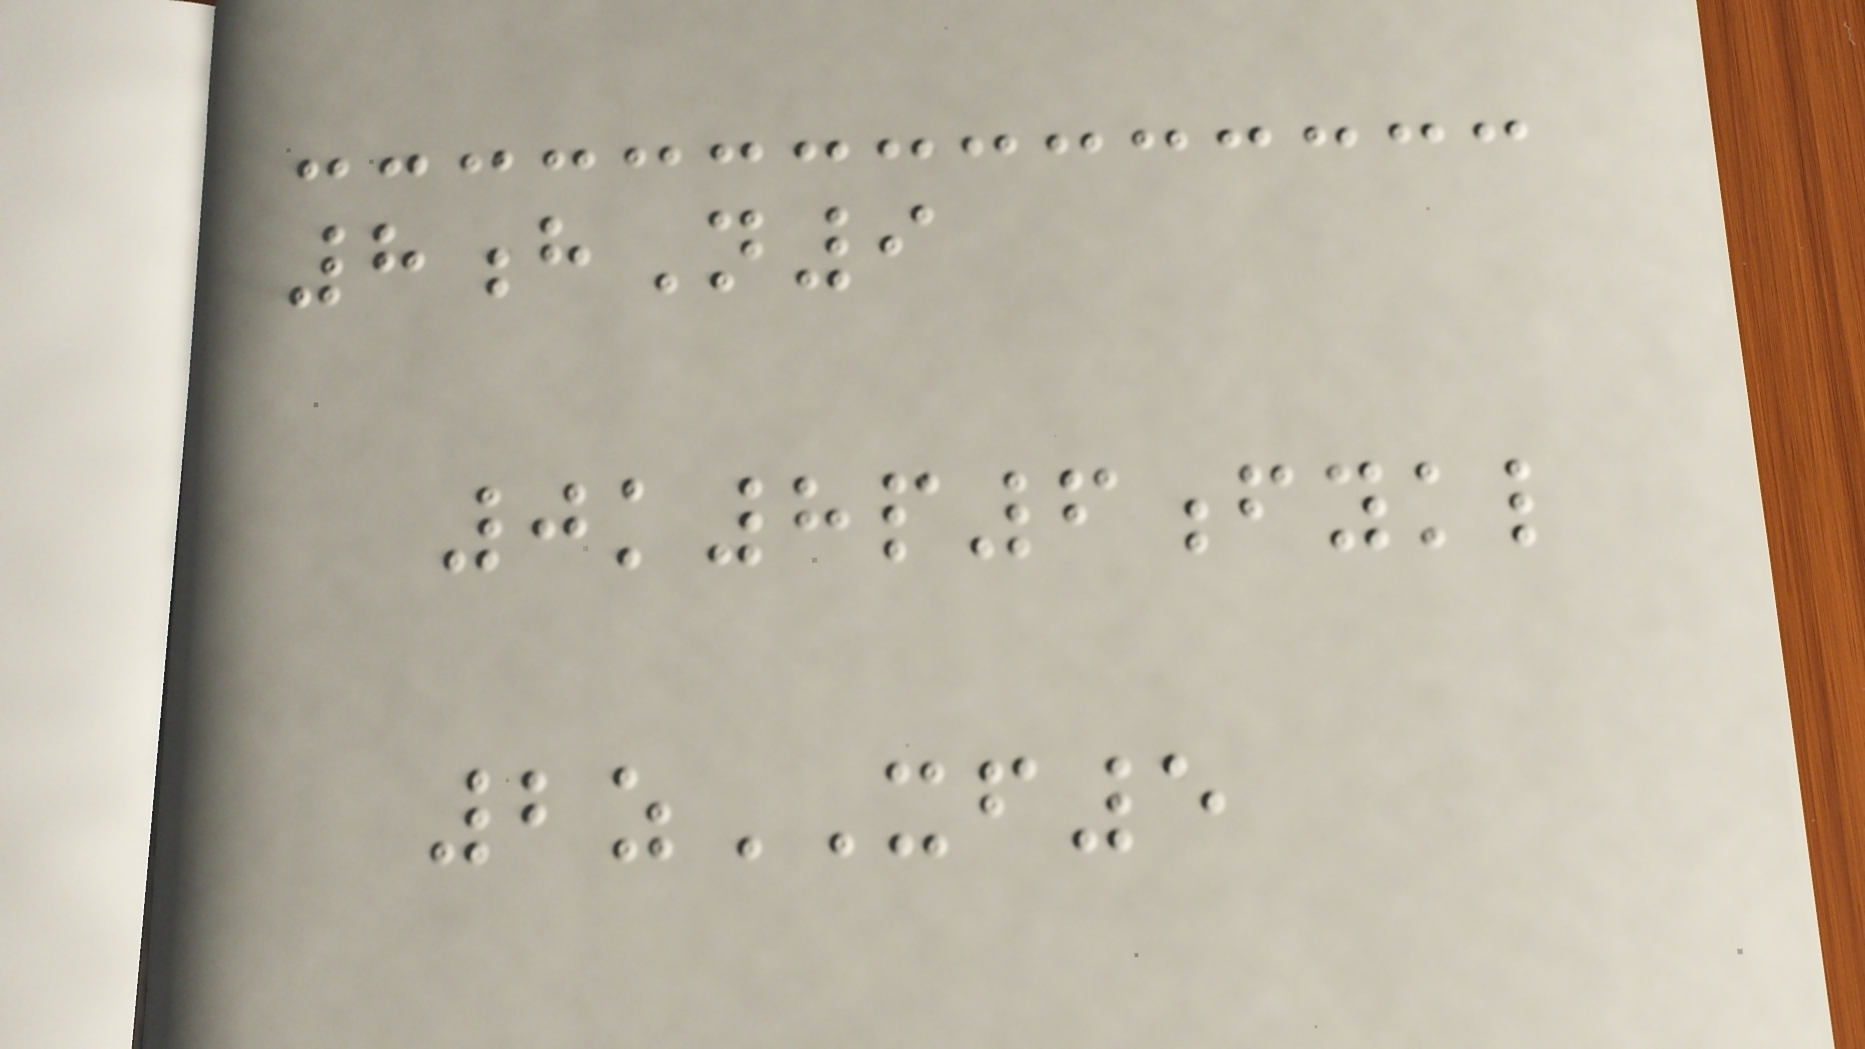8hN9
0k8p6fykl
2zXF5
